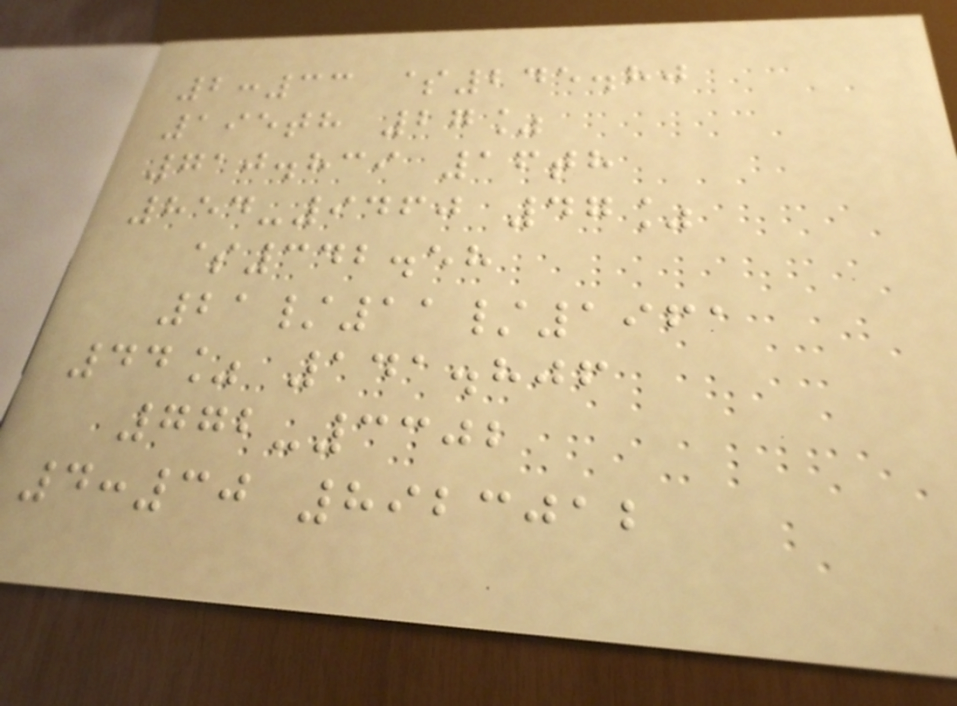2:33 $245.80
195th 27%
710.839 16th
854-9460 47%
$342.58
21/11/1961
44% 141.806
772-3302
4:30 8923012
